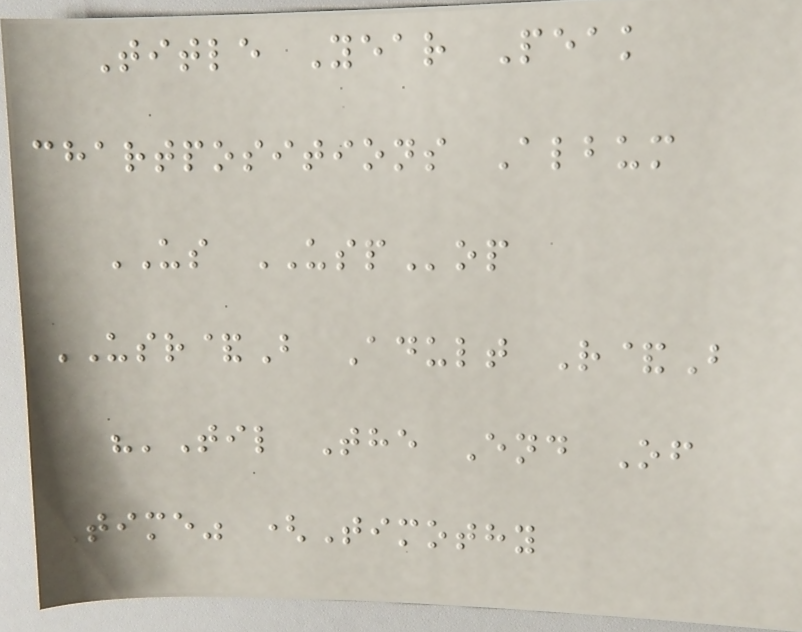Title Year Peak
chartpositions Album
US USPop
USR&B Adult R&B
"'Til The End Of
Time" (Timothy
